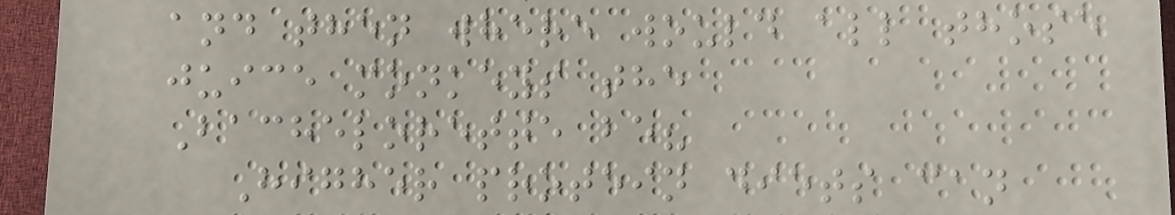and then where would all those
juice monkeys the
Bachelorette be?
Higher protein diets can
